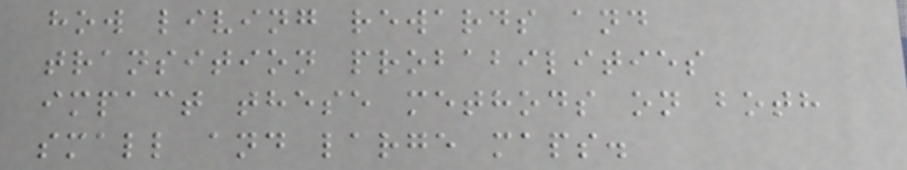how living rewards and
transition probabilities
impact these methods on both
small and large maps.
